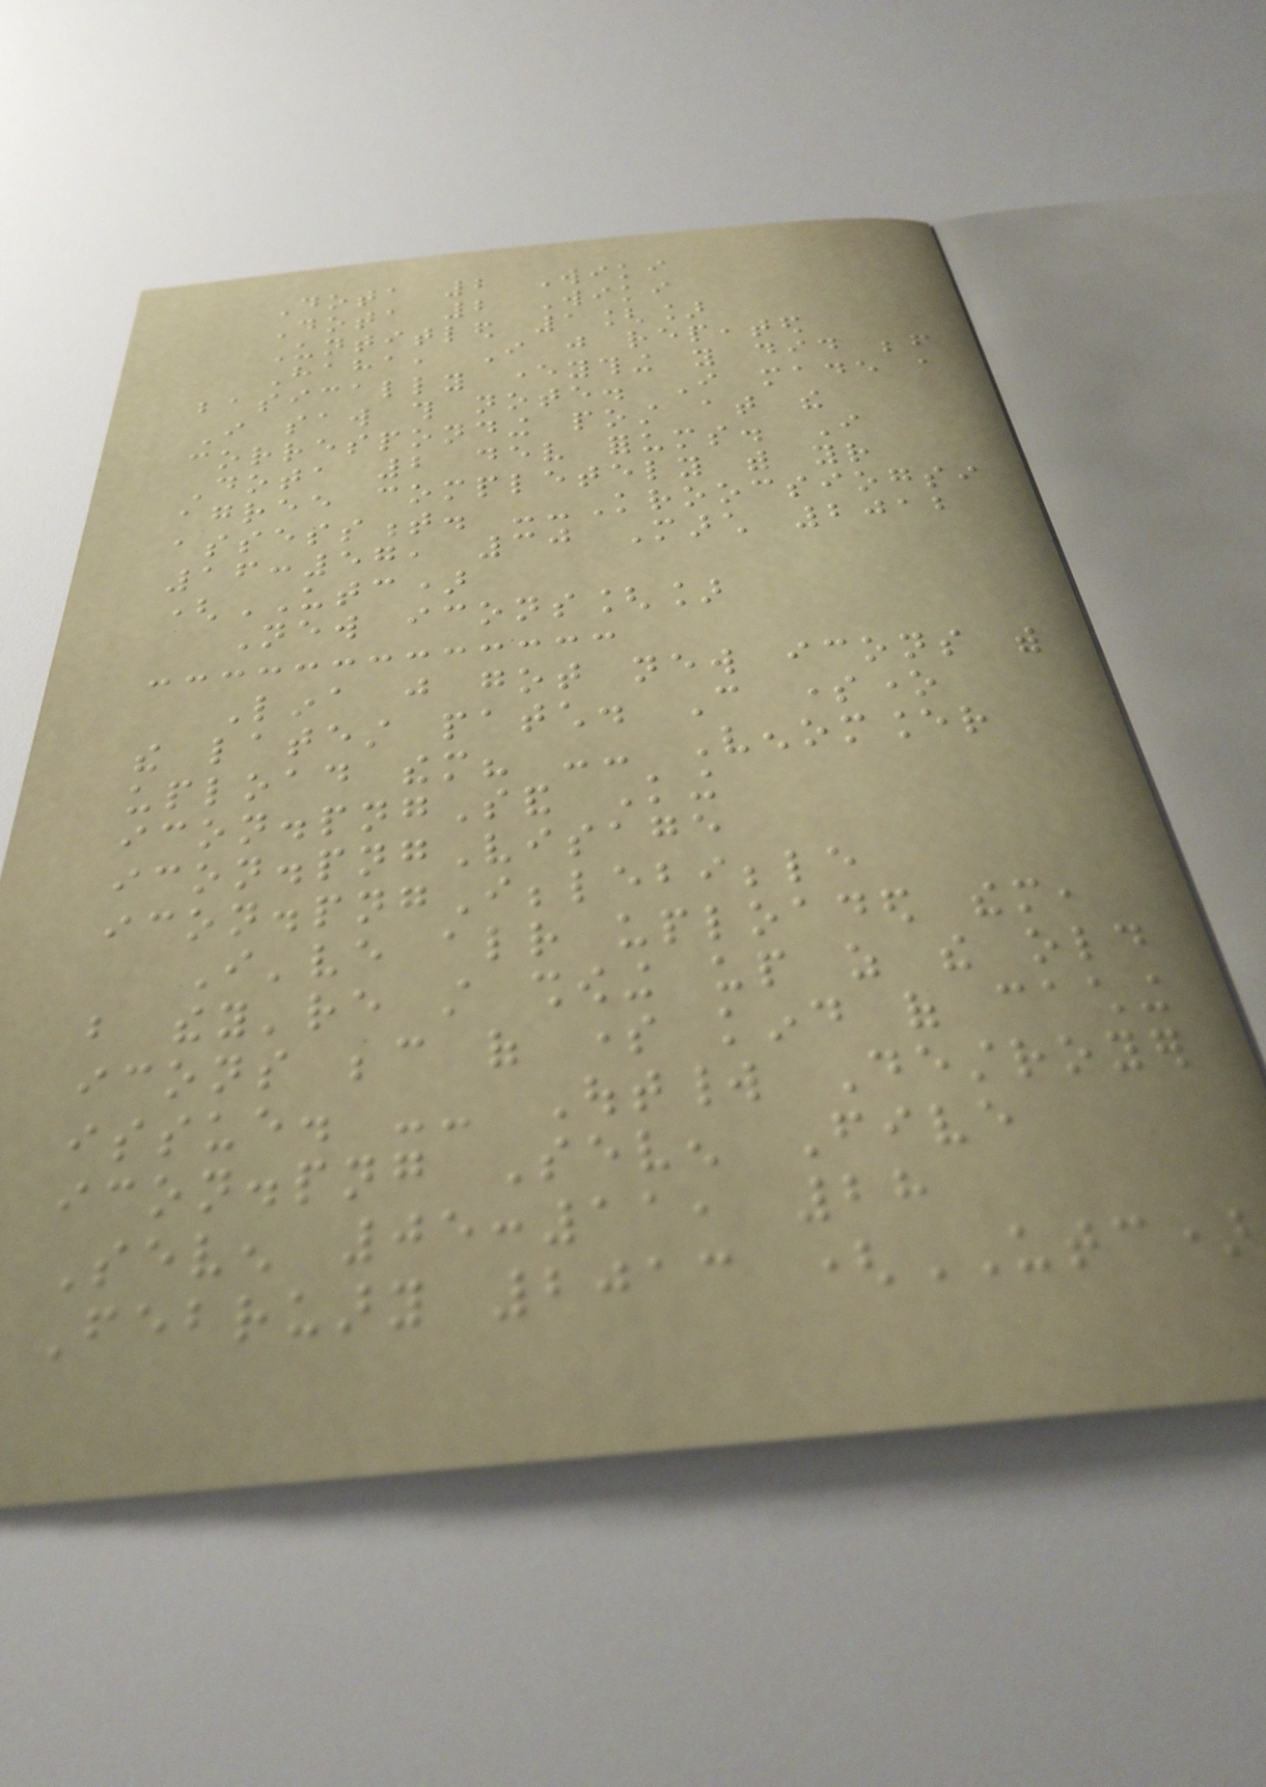Dota 2 Wiki
Dota 2 Wiki
Untitled 1[]
Haha, I just repeated
basically everything you did before
I saw this note. I made a
corresponding post at the
Dota 2 dev forums. I
agree completely with your
assessment. --Kroocsiogsi
16:57, 30 March 2012
(UTC)
New icons[]
Lina just got new icons with
the latest patch. Can someone
upload them? -- Venomancer
icon.pngSand King
icon.pngVisage
icon.pngIbblebibble
I've already uploaded them,
but they're still showing up as the old
icons because of some kind of caching
issue. -- Outworld Destroyer
icon.png Seven Five
Seven 05:11, 28
February 2013 (UTC)
